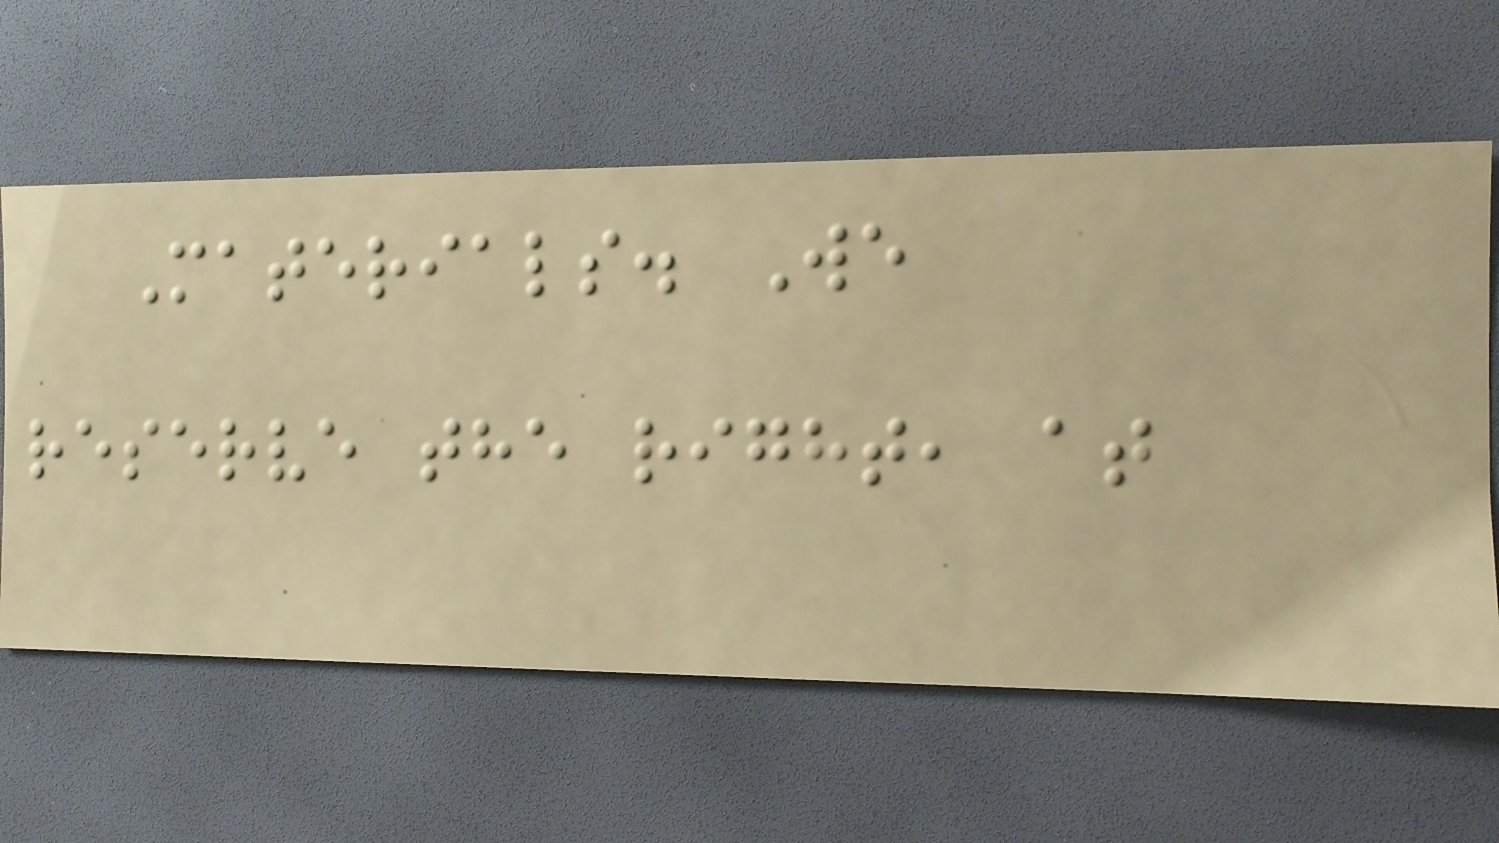Materials. We
reserve the right, at
